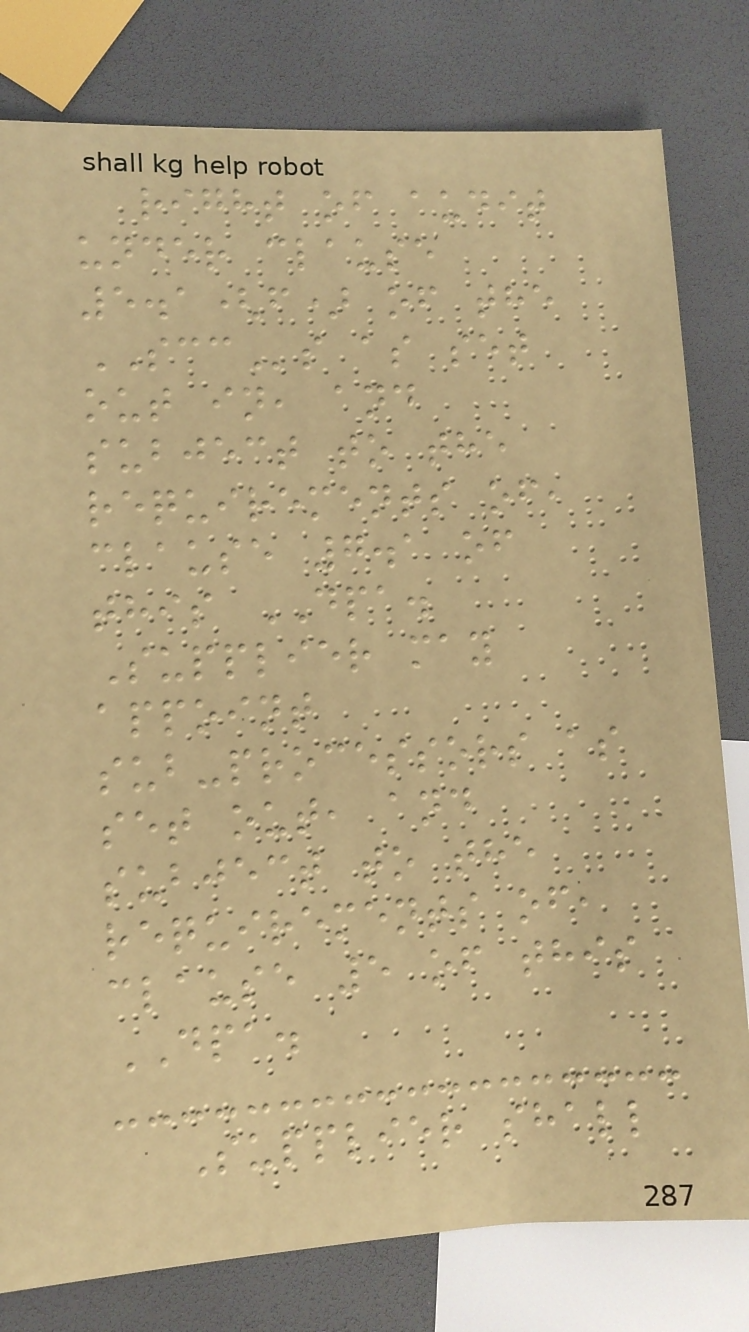right of audit
under clause
5.1(f) of the
SCCs as set
out in, and
subject to the
requirements of,
clause 7.1 of
this DPA.
Supplier may
appoint
sub-processors as
set out, and
subject to the
requirements of,
clause 5 of this
DPA.
Supplier shall
